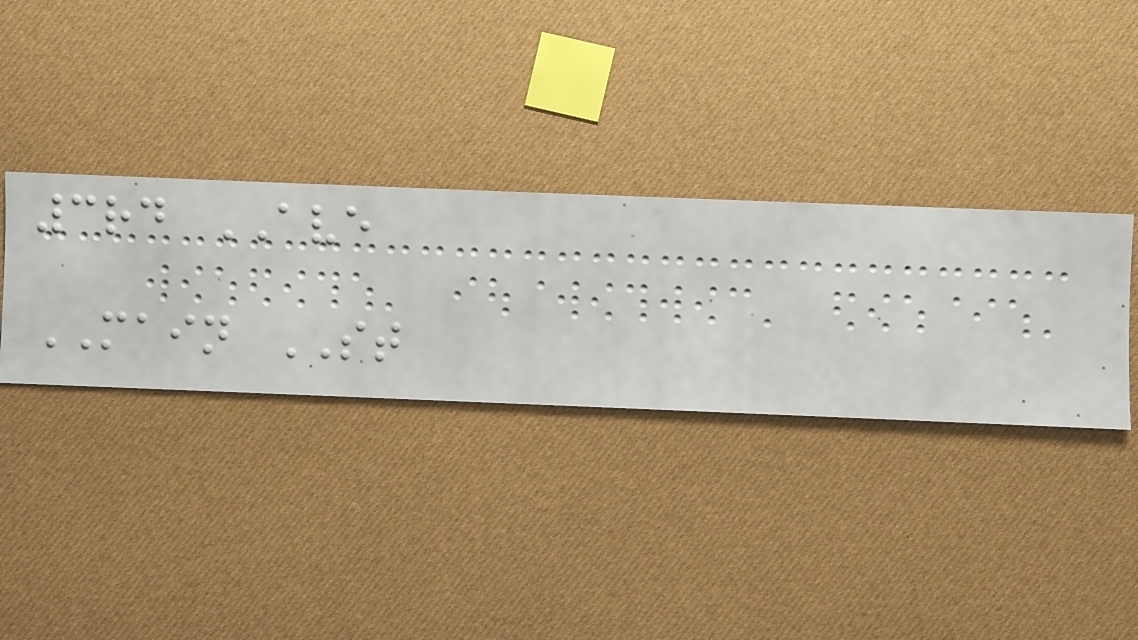3rd AVE
MAIN ST
